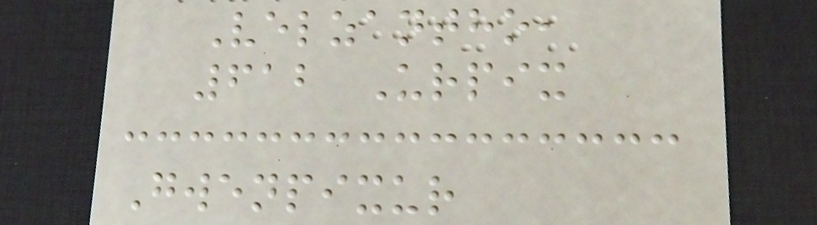Velzantho,
612 Urpix
Gwenpixur
